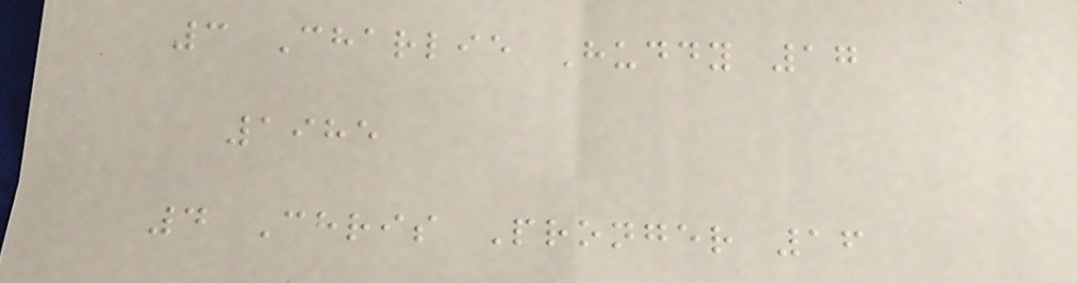3 Charlie Huddy 17
1985
4 Chris Pronger 16
